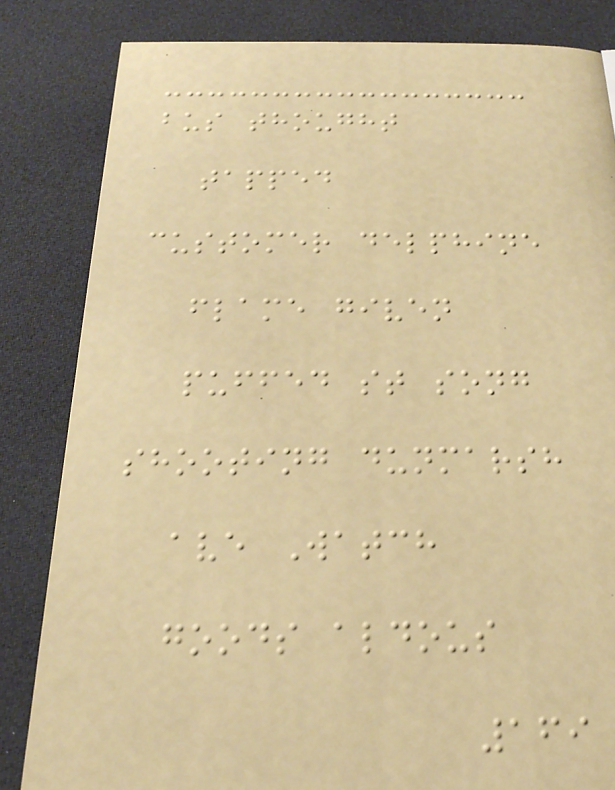bus thought
tapped
customer delphine
flame given
puffed st song
shooting dunmarsh
ave Watch
goods aldous
169
